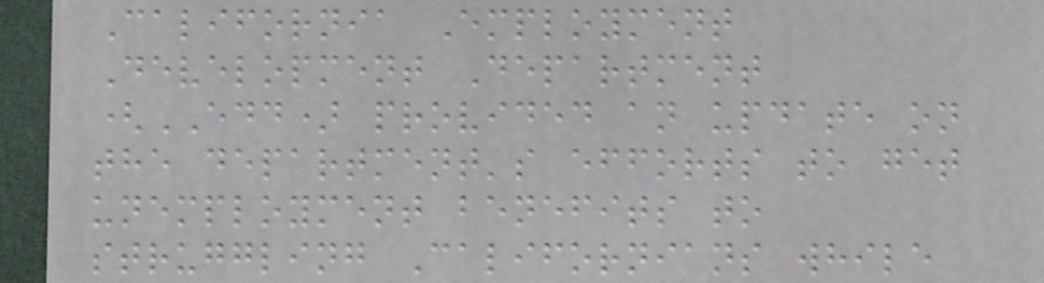California Employment
Development Department
(EDD) provided an update on
the department's efforts to get
unemployment benefits to
struggling Californians while
